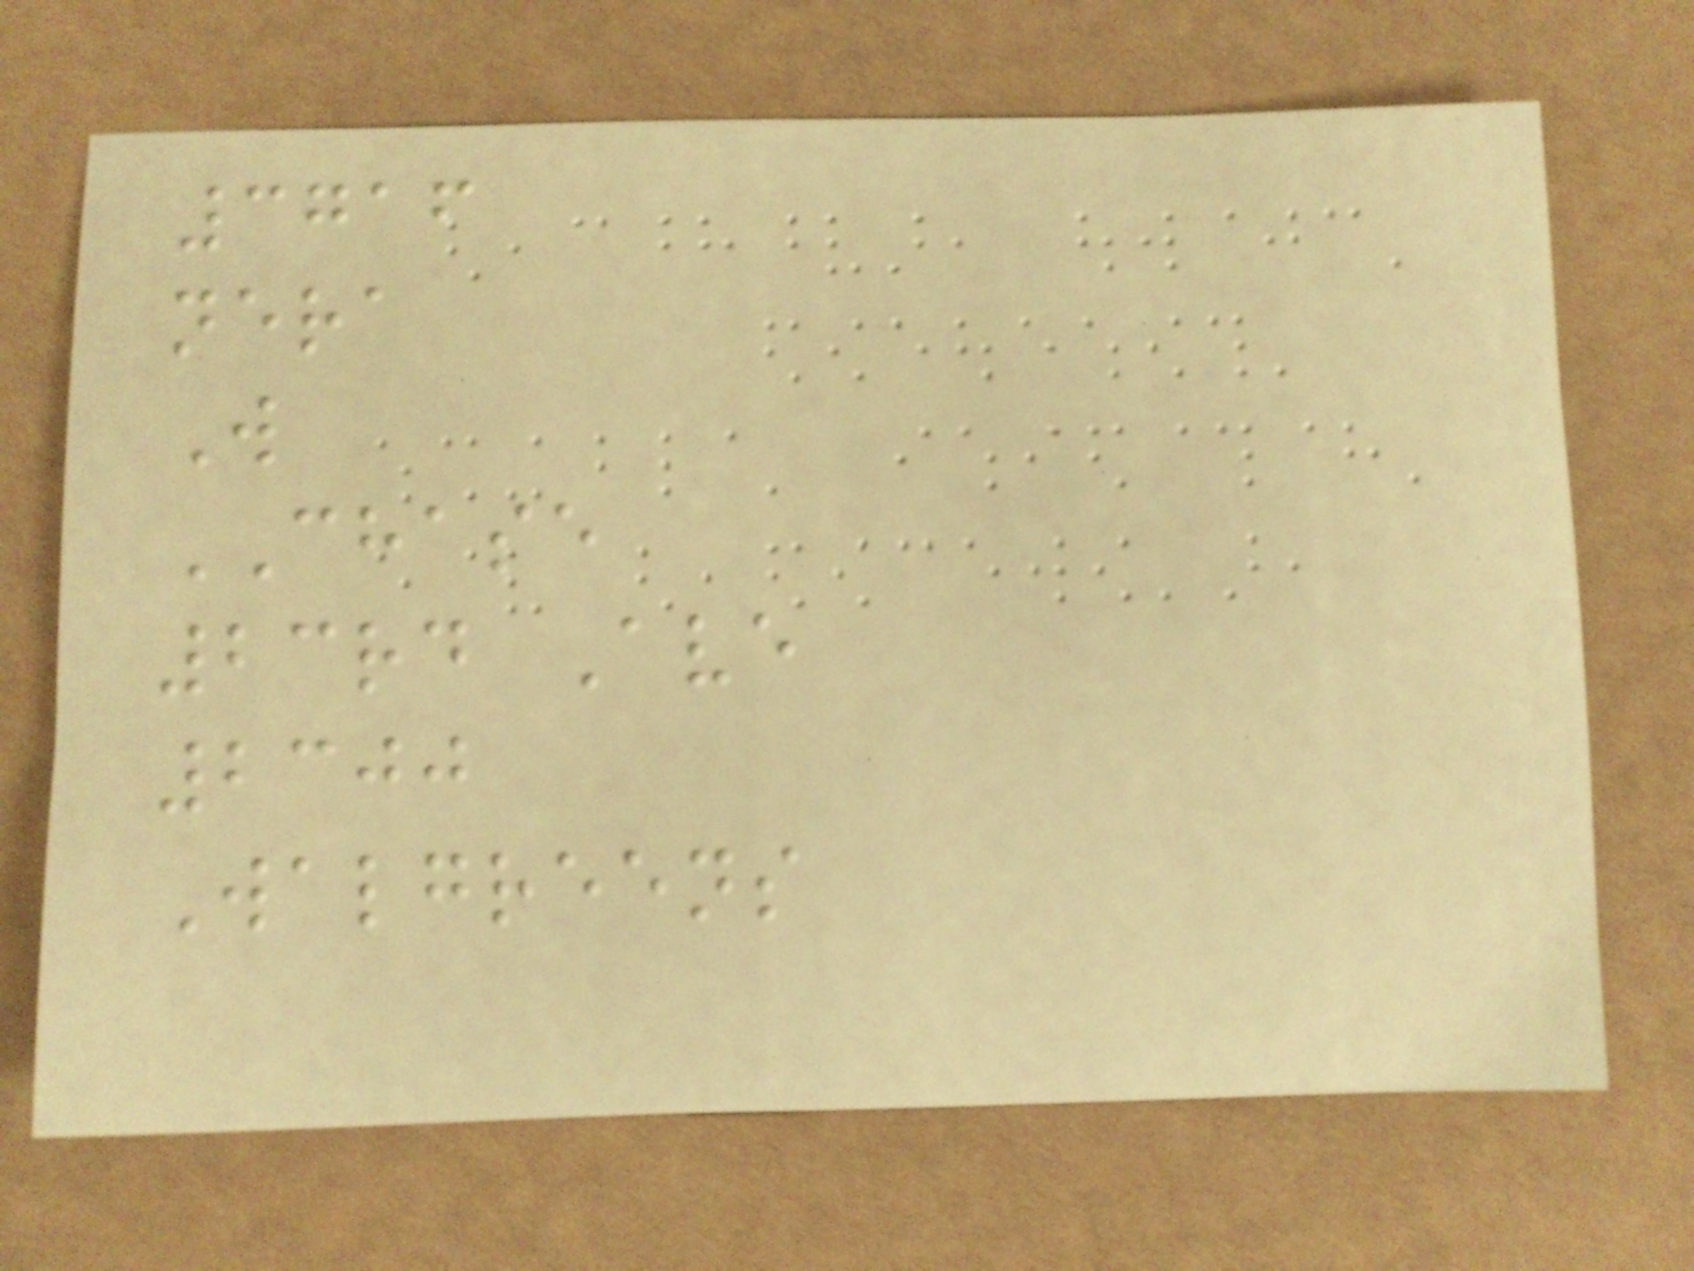3716
nera
W
CHASE
23rd Ave
2300
Walgreens
